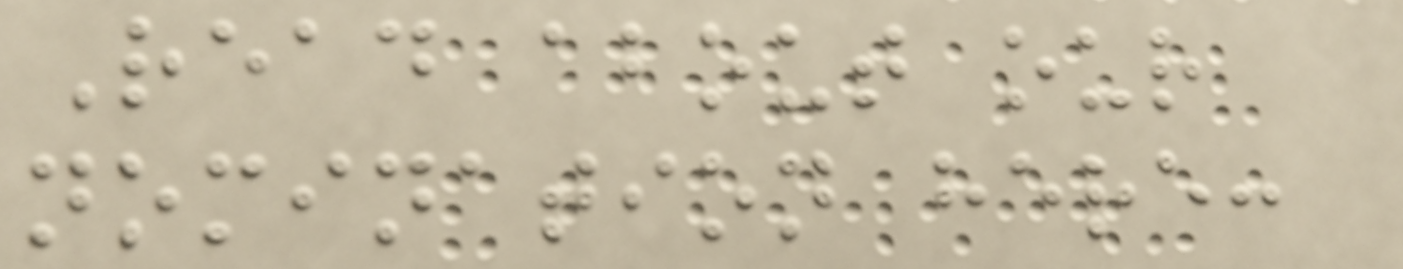Read about our
nomination here:
